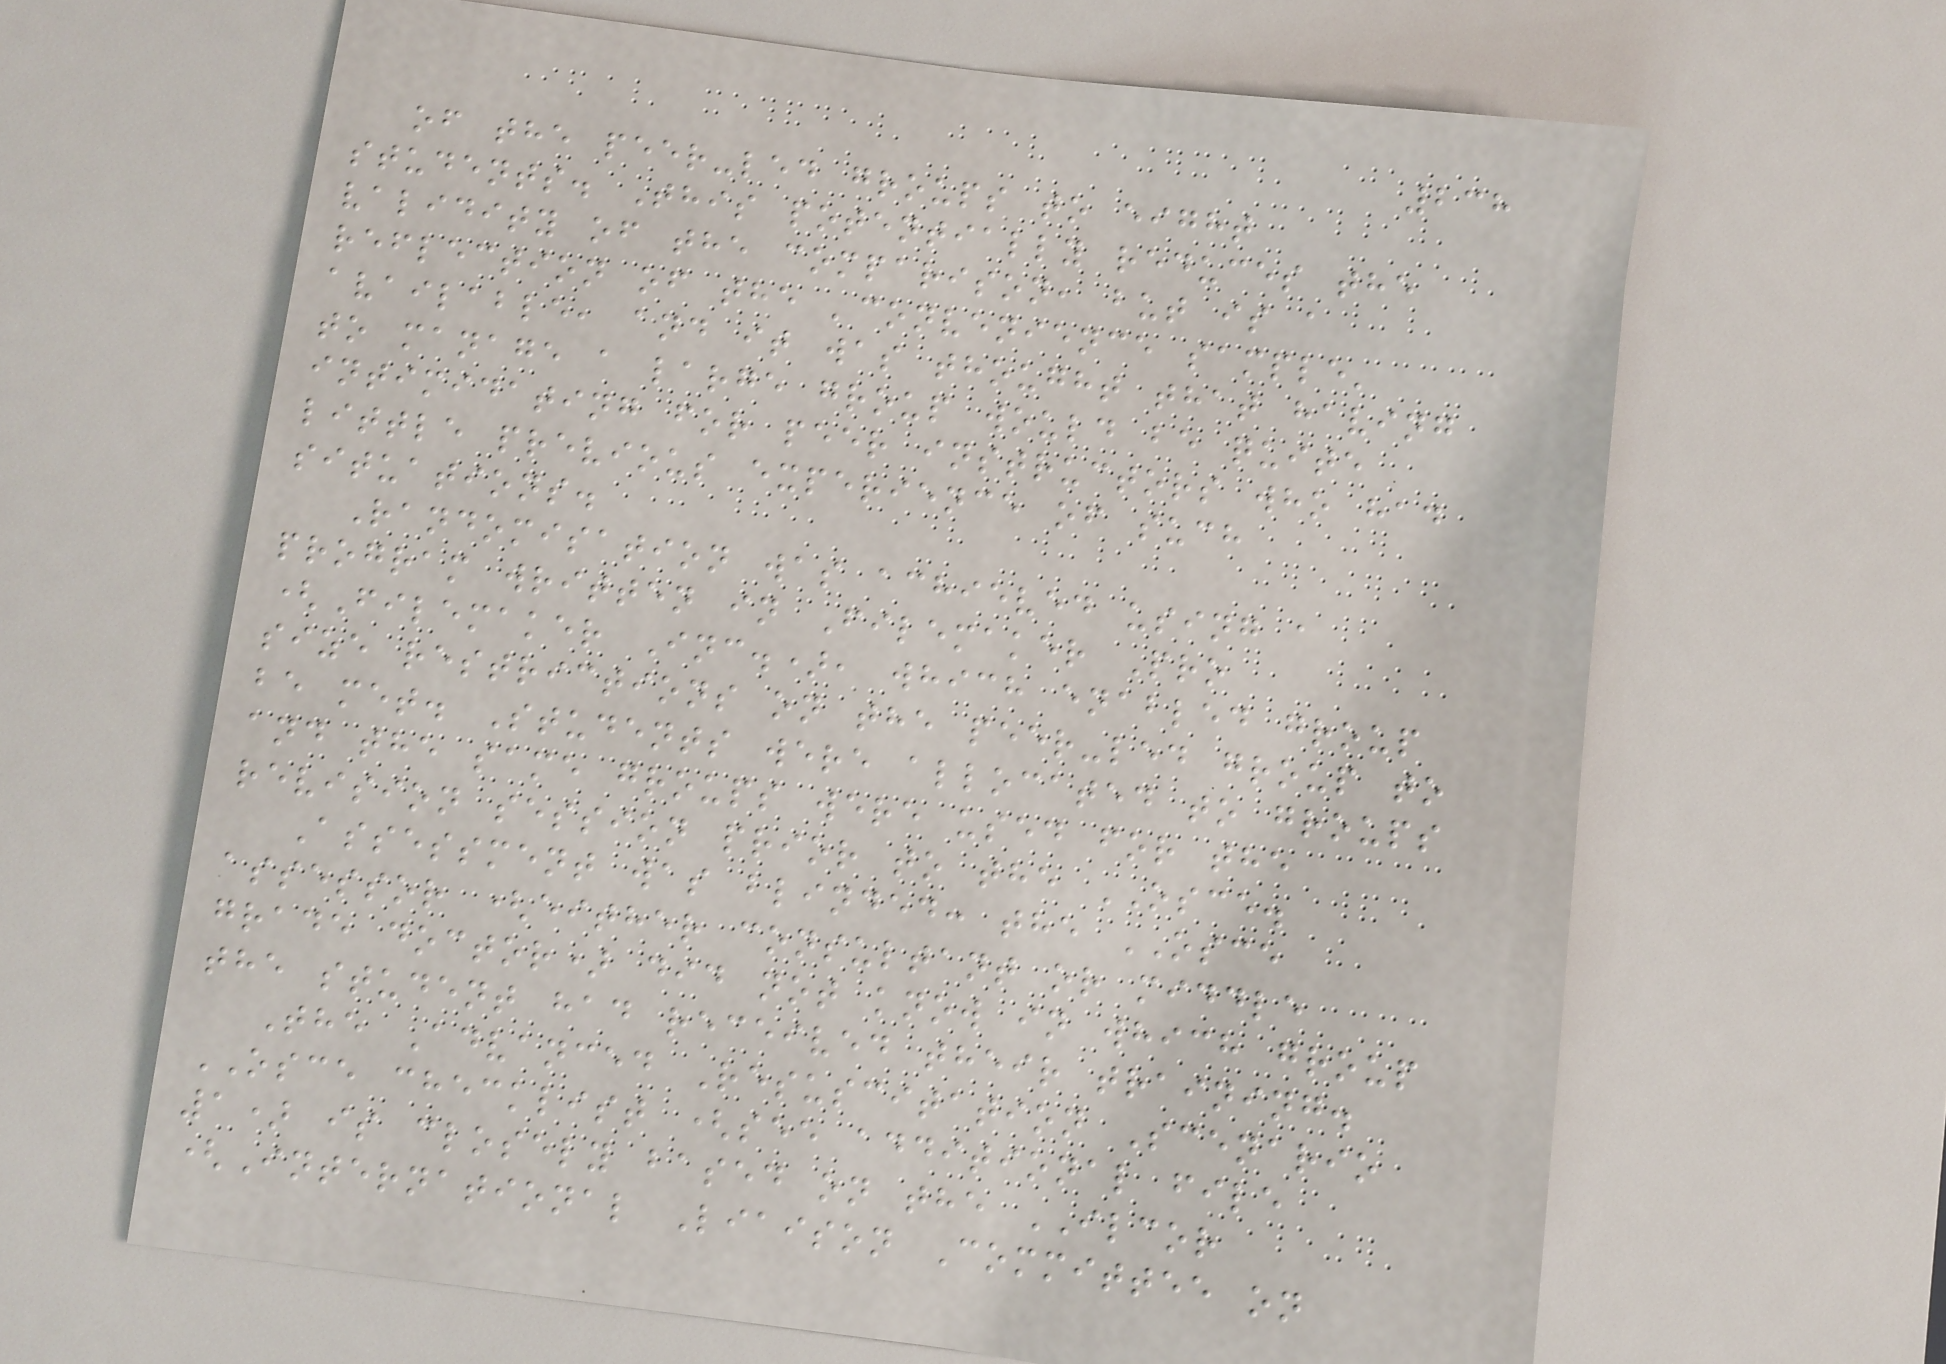238
of the peer-led groups to eight
students. This potentially reduces the
validity of the comparison, but is a
reflection of the 'convenience sample'
available, and it was thought that having
to manage a large group would be quite
intimidating for peer instructors who had
little previous experience of such
situations.
Randomisation was achieved using a
program written in Filemaker Pro
(Filemaker Inc.), which enabled group
size restrictions on the peer-led group to
be met. Students were allocated to groups
and the same groups were used for the
revision session prior to the OSCE.
Assessment was blinded: the OSCE
assessor (either consultant or middle
grade doctor) did not know in which group
the student had received their training.
The Advanced Resuscitation Scenario
OSCE checklist (see additional file
1) is closely based on the ILCOR
(International Liaison Committee on
